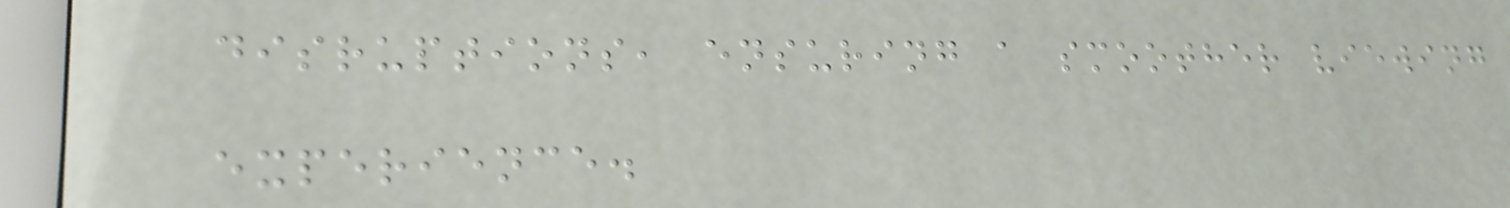disruptions, ensuring a smoother viewing
experience.
